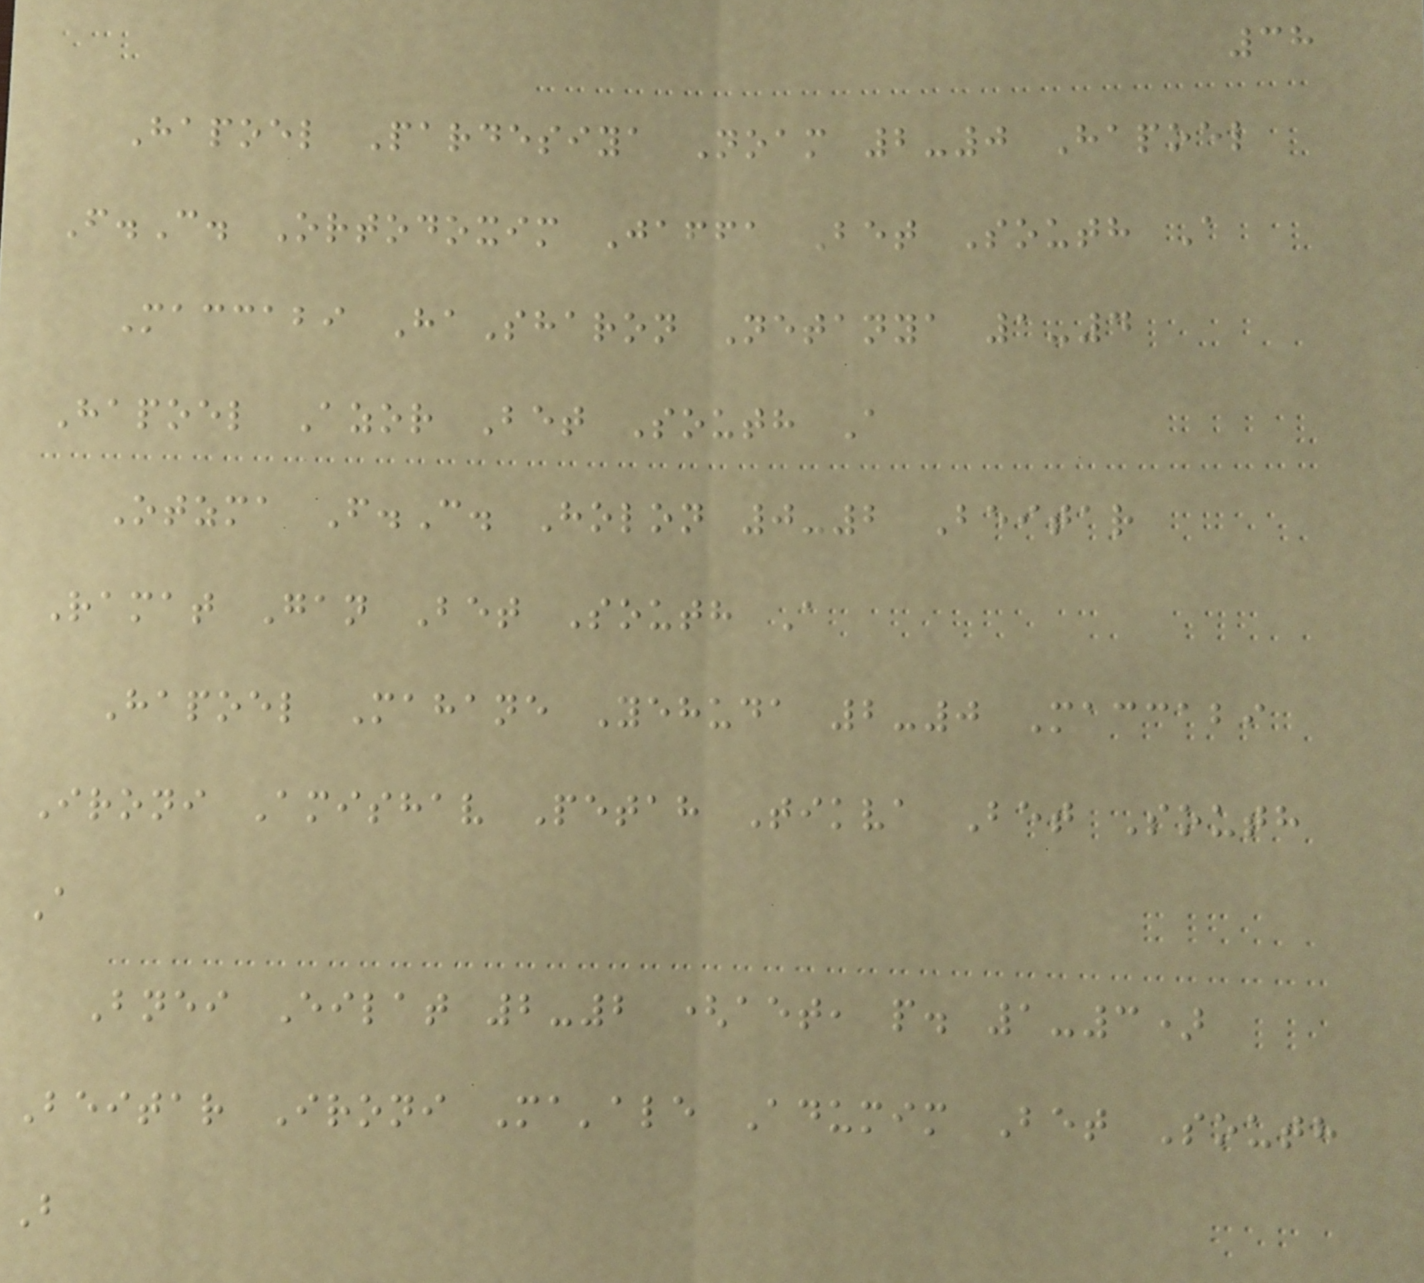38
Hapoel Pardesiya Noam 2-0 Hapoel
F.C. Ortodoxim Jaffa Bet South A
Maccabi HaSharon Netanya 1-4
Hapoel Azor Bet South A
Otzma F.C. Holon 0-2 Beitar
Ramat Gan Bet South A
Hapoel Mahane Yehuda 2-0 Maccabi
Ironi Amishav Petah Tikva Bet South
A
Bnei Eilat 2-2 (aet, p. 1-3)
Beitar Ironi Ma'ale Adumim Bet South
B
